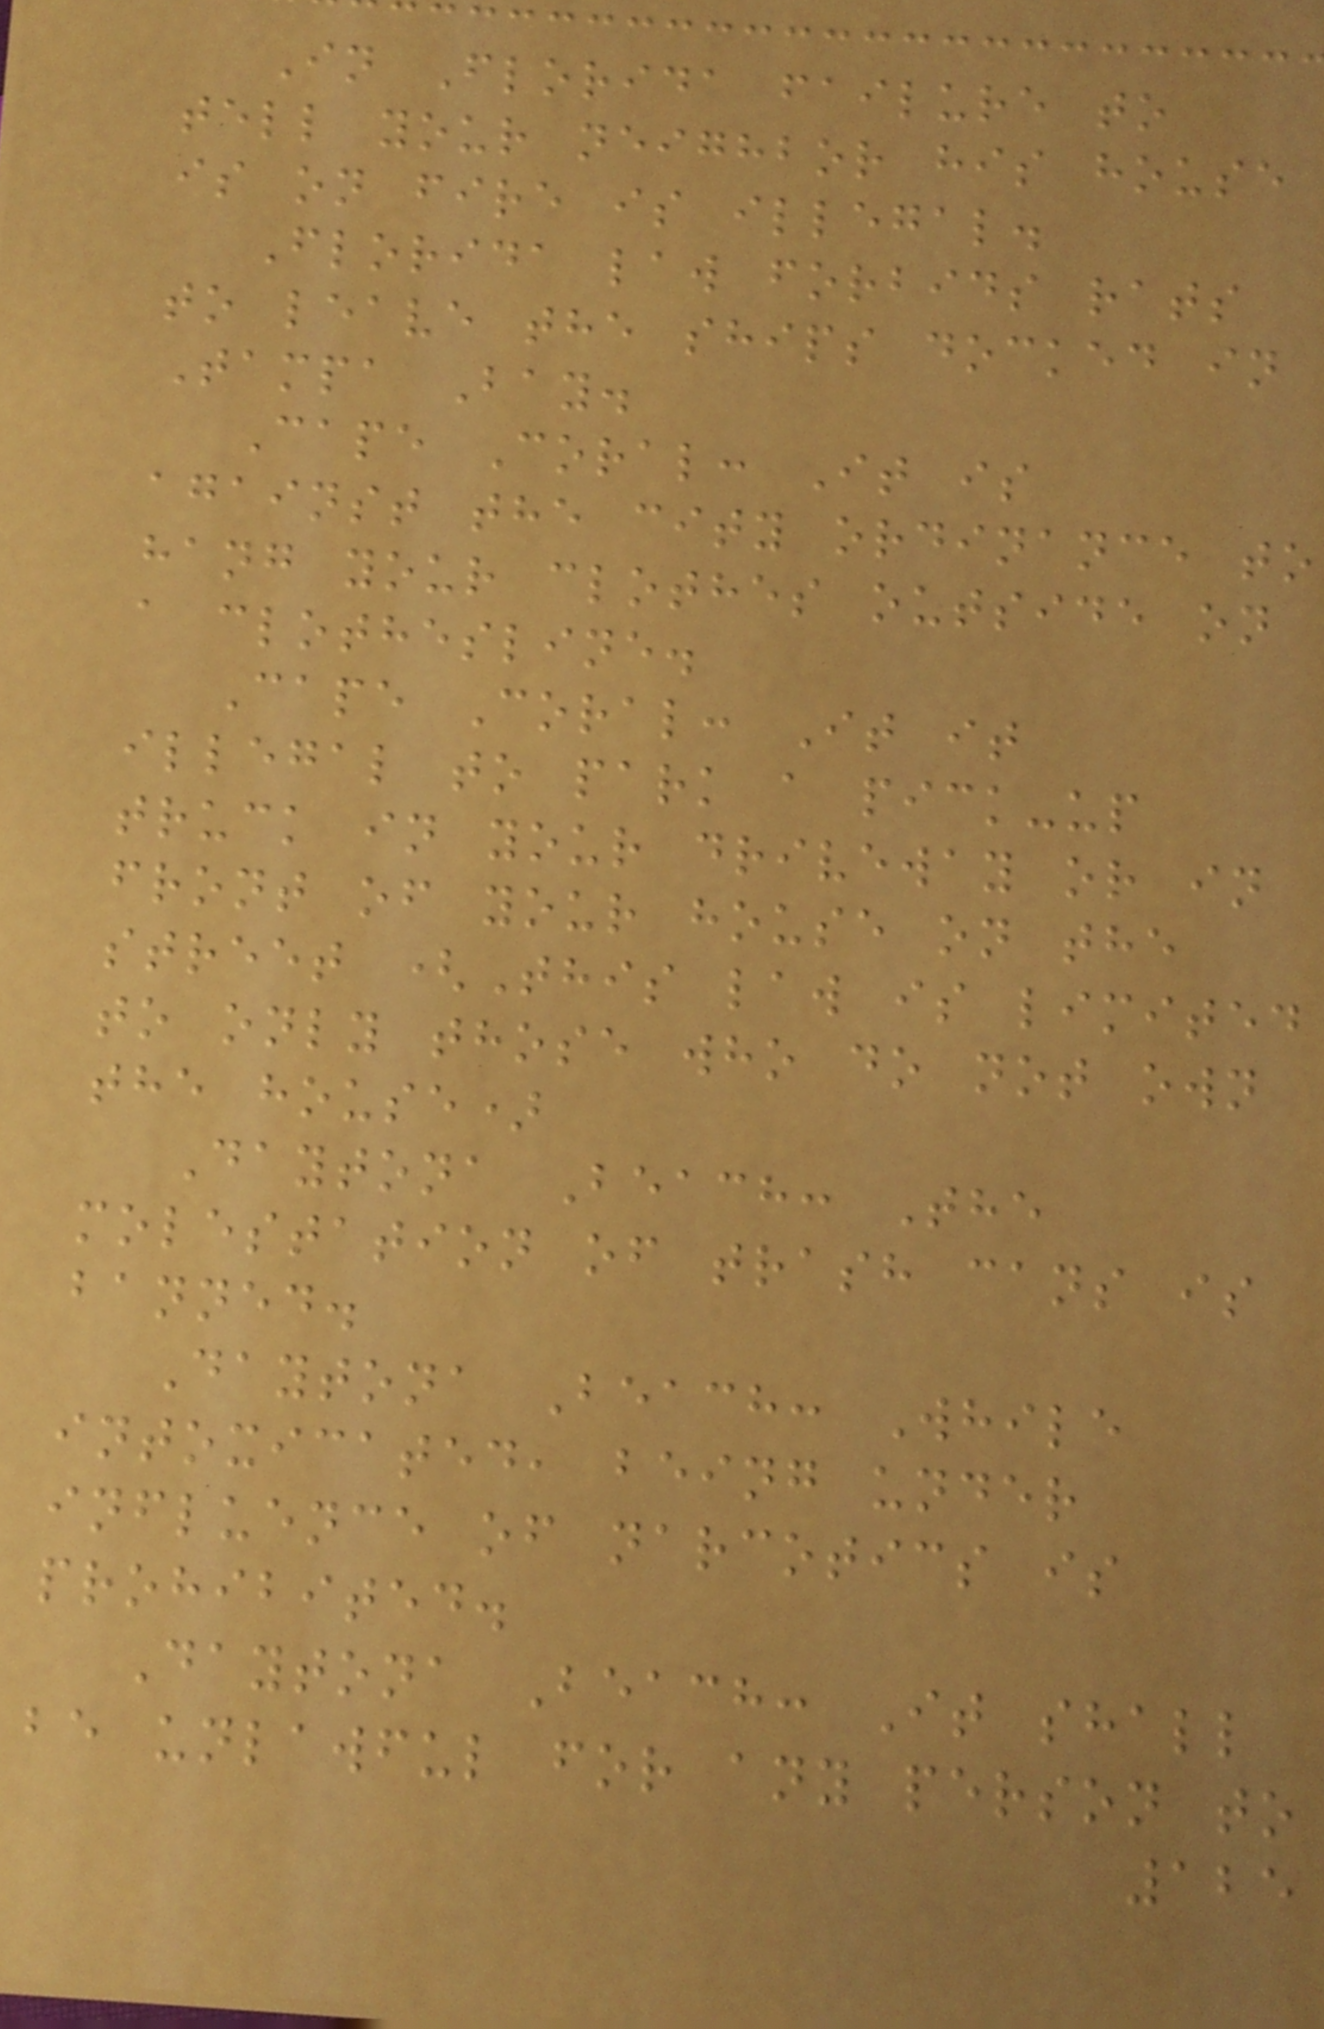In Florida failure to
tell your neighbor his house
is on fire is illegal.
Florida law forbids rats
to leave the ships docked in
Tampa Bay.
Cape Coral: It is
against the city ordinance to
hang your clothes outside on
a clothesline.
Cape Coral: It it
illegal to park a pick-up
truck in your driveway or in
front of your house on the
street (This law is limited
to only those who do not own
the house)
Daytona Beach: The
molestation of trash cans is
banned.
Daytona Beach: While
intoxicated, being under
influence of narcotics is
prohibited.
Daytona Beach: It shall
be unlawful for any person to
125
